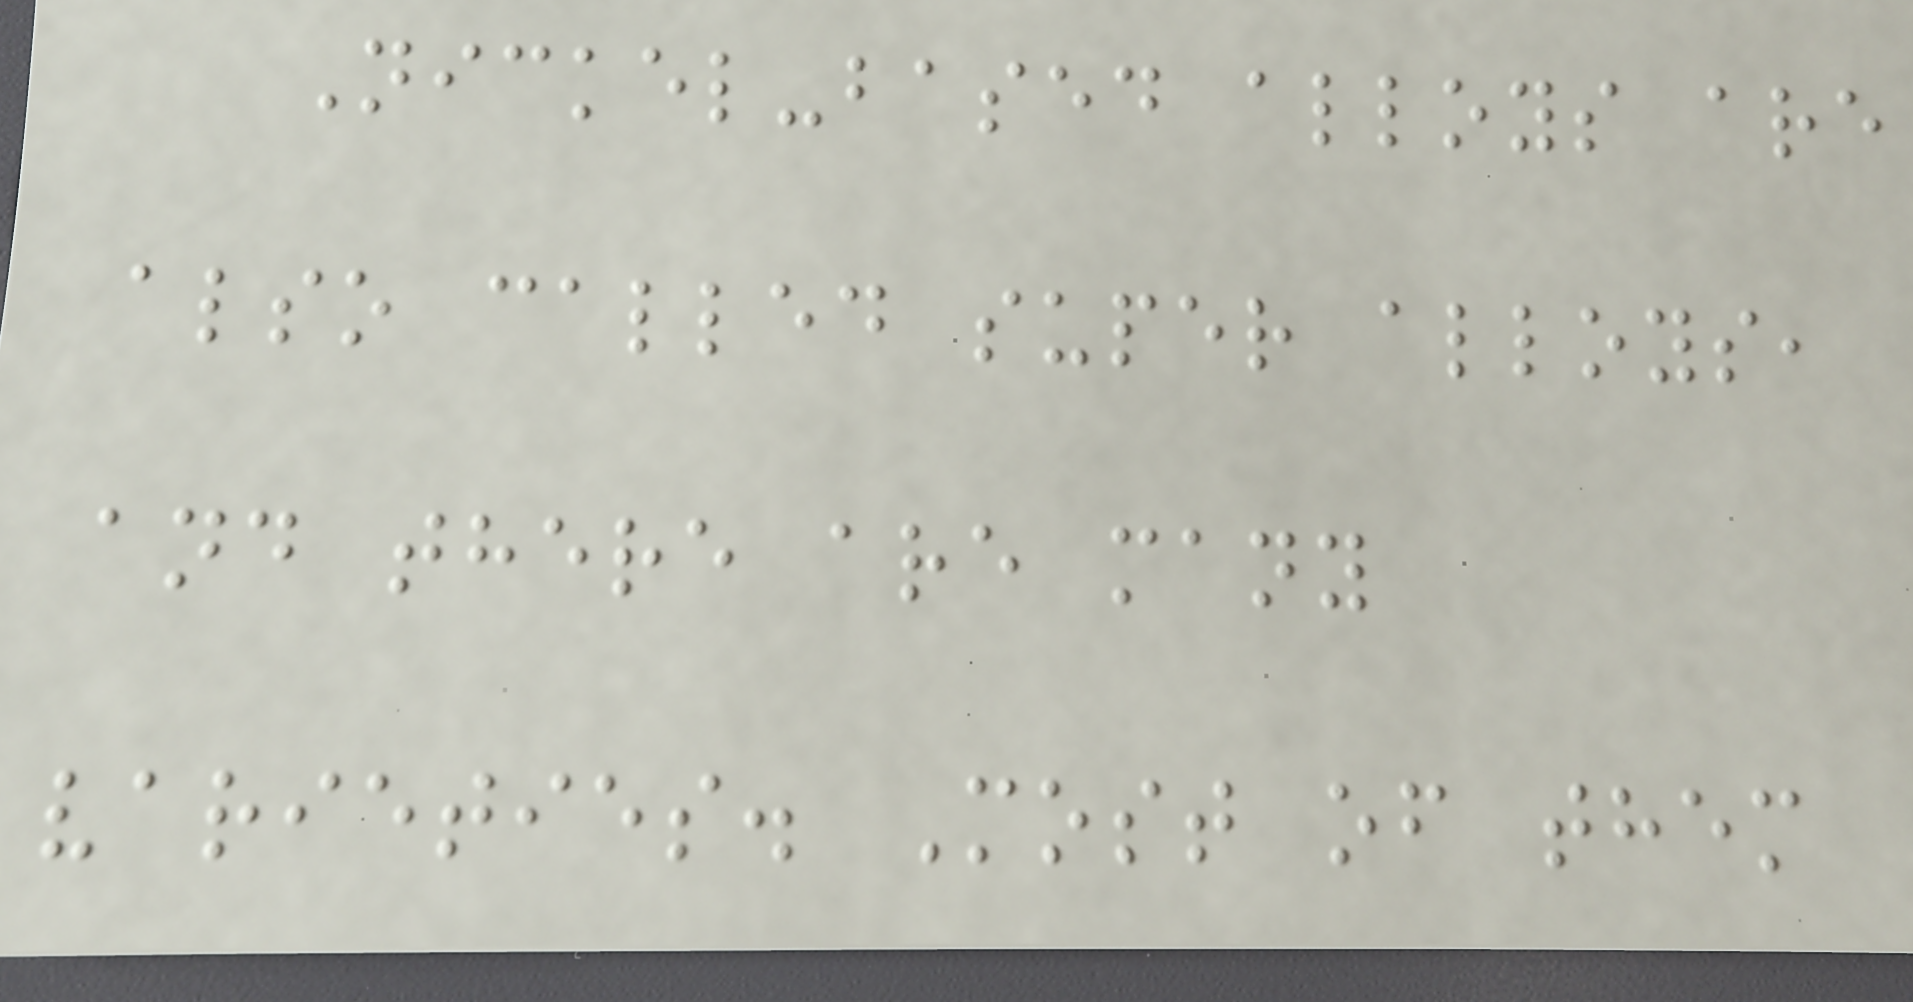Nickel-based alloys are
also called super alloys,
and there are many
varieties. Most of them
